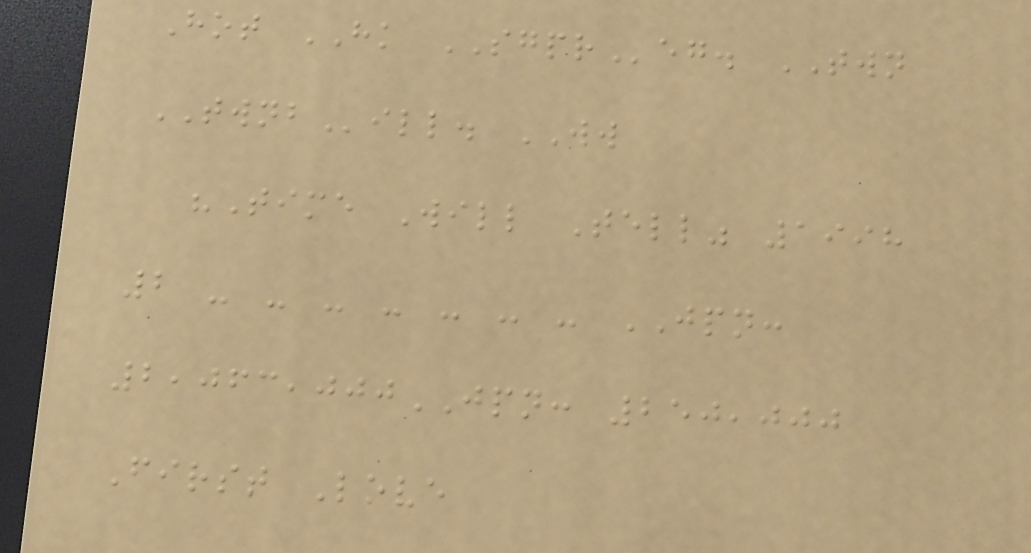Hot HK SGPReg. TWN
TWNBill. WW
"Time Will Tell" 1998
2 - - - - - - - JPN:
2,063,000JPN: 250,000
First Love
